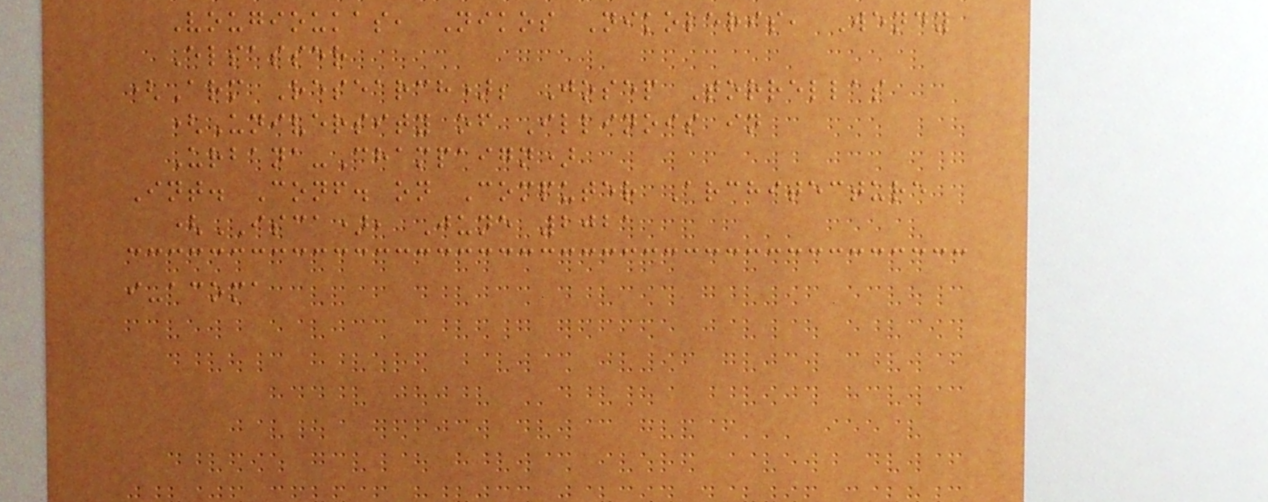Vougioukas, Nikos Nikoleris, Wendy
Elsasser
(Arm Research); Josep Torrellas
(University of Illinois in
Urbana-Champaign)
Int. Conf. on Computer Architecture
(ISCA), June 2021
i-acoma
